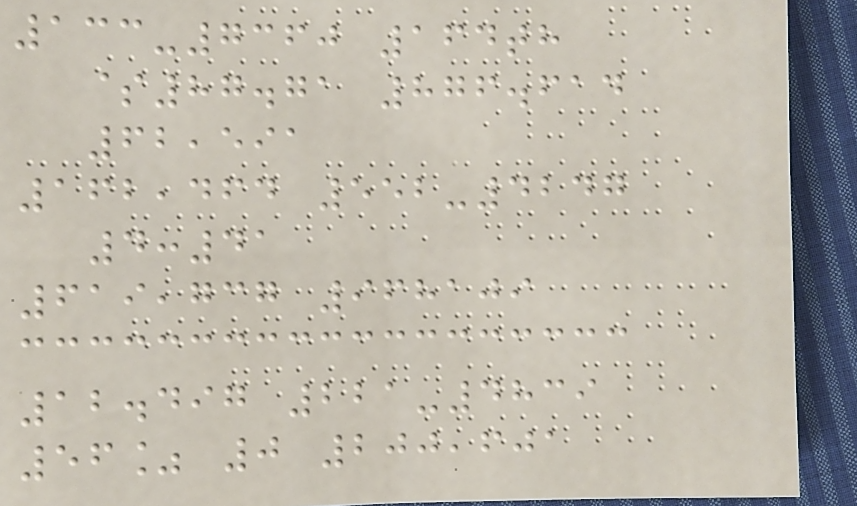133-7360 164th
$87.71 876.614
62,591
162,464 552-4247
4:41
619,737 968109
12.497 221-4839
56% 0 200,601
